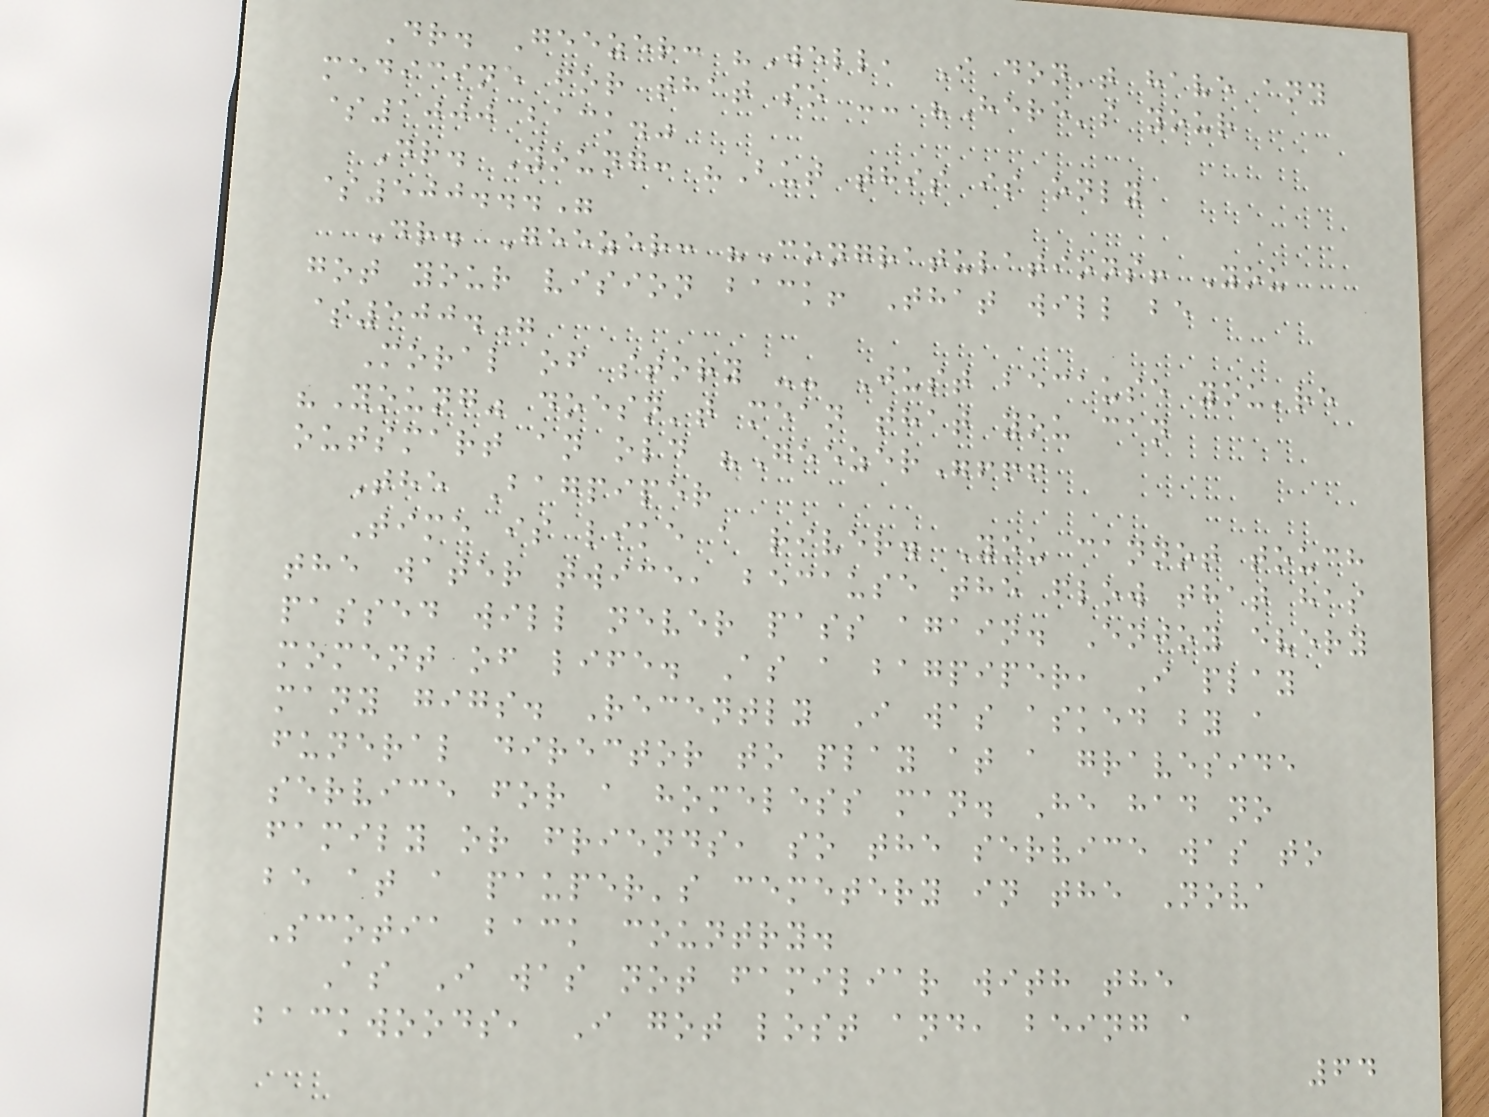Dr. Geezer: "Well, I don't have any
medicine for that so -- "Here's your
$1000 back."
Dr. Young: "But this is only
$500..."
Dr. Geezer: "Congratulations! You
got your vision back! That will be
$500."
Moral of story -- Just because you're
"Young" doesn't mean that you can
outsmart an old "Geezer"!!!
The Bagpiper
Time is like a river. You cannot touch
the water twice, because the flow that has
passed will never pass again. Enjoy every
moment of life. As a bagpiper, I play
many gigs. Recently I was asked by a
funeral director to play at a graveside
service for a homeless man. He had no
family or friends, so the service was to
be at a pauper's cemetery in the Nova
Scotia back country.
As I was not familiar with the
backwoods, I got lost and, being a
64
